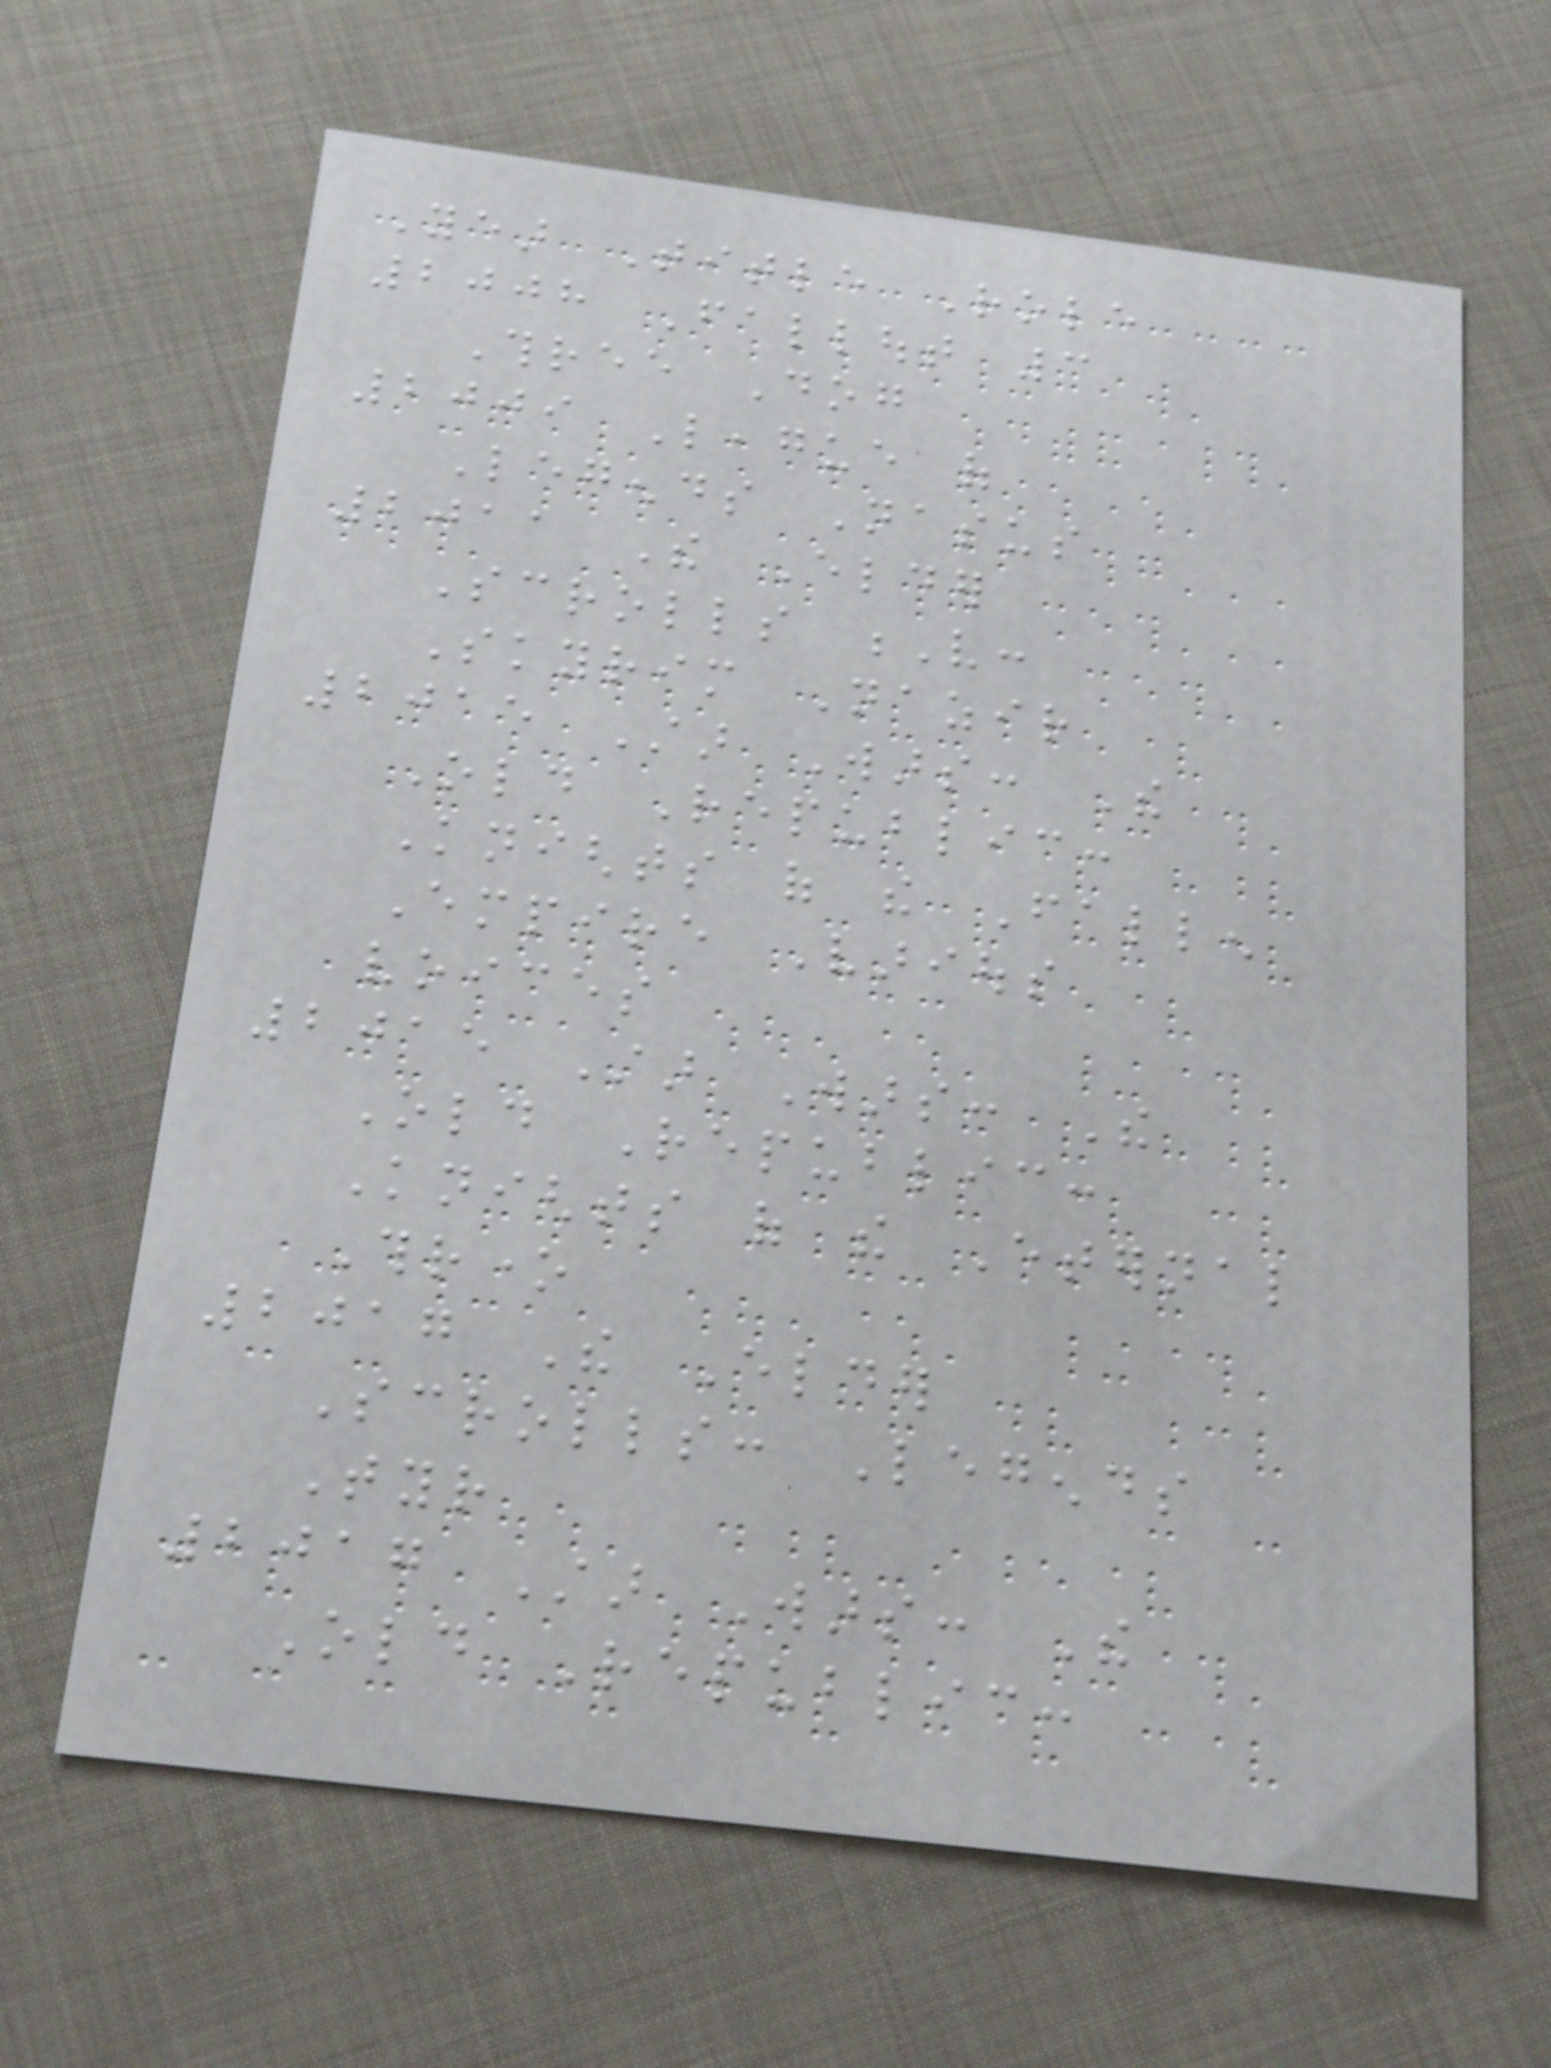Year Title Role
2008 Fallout 3
Three Dog
2009 League of
Legends Nasus
2011 The Elder
Scrolls V:
Skyrim Nazir
2015 Star Wars: The
Old Republic:
Knights of the Fallen
Empire Various
voices
2015 Star Wars: The
Old Republic:
Knights of the Eternal
Throne
2017 The Elder
Scrolls: Legends
Tyr
2017 Star Wars: The
Old Republic:
